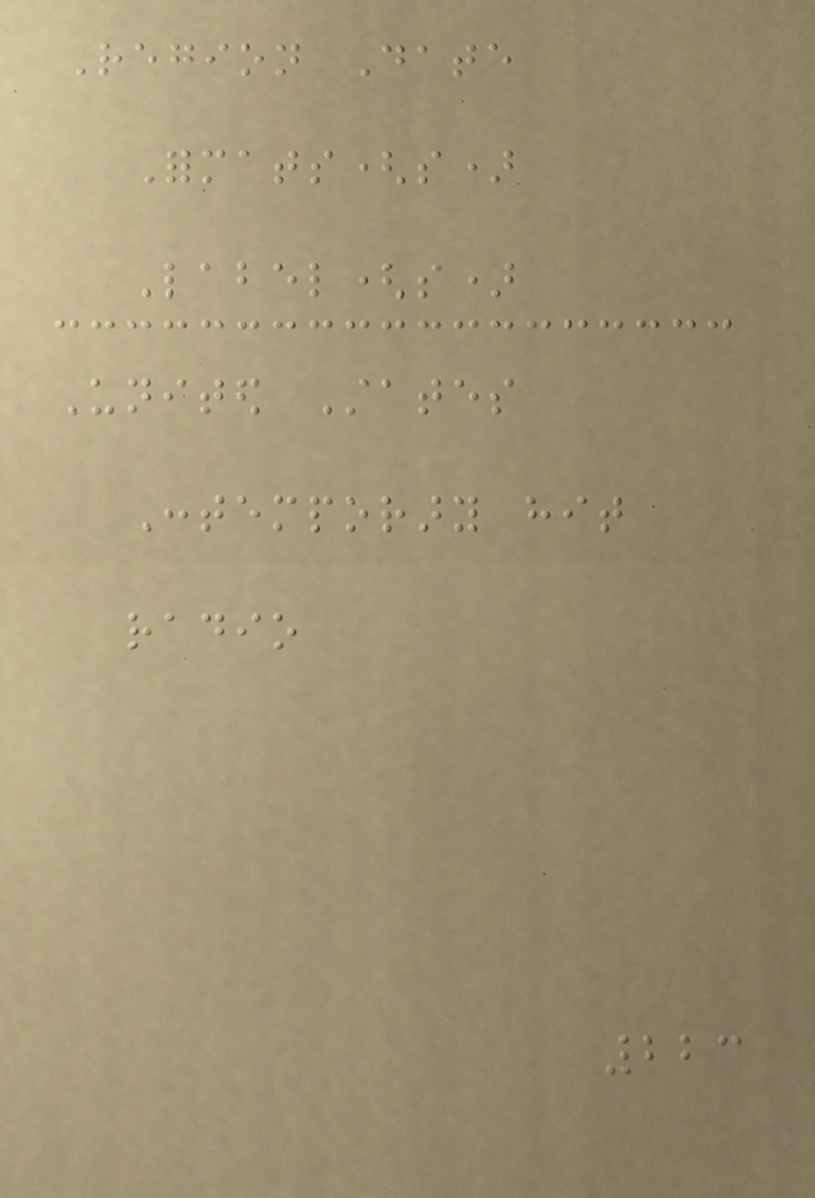Region Date
Formats(s)
Label(s)
United States
Contemporary hit
radio
223
